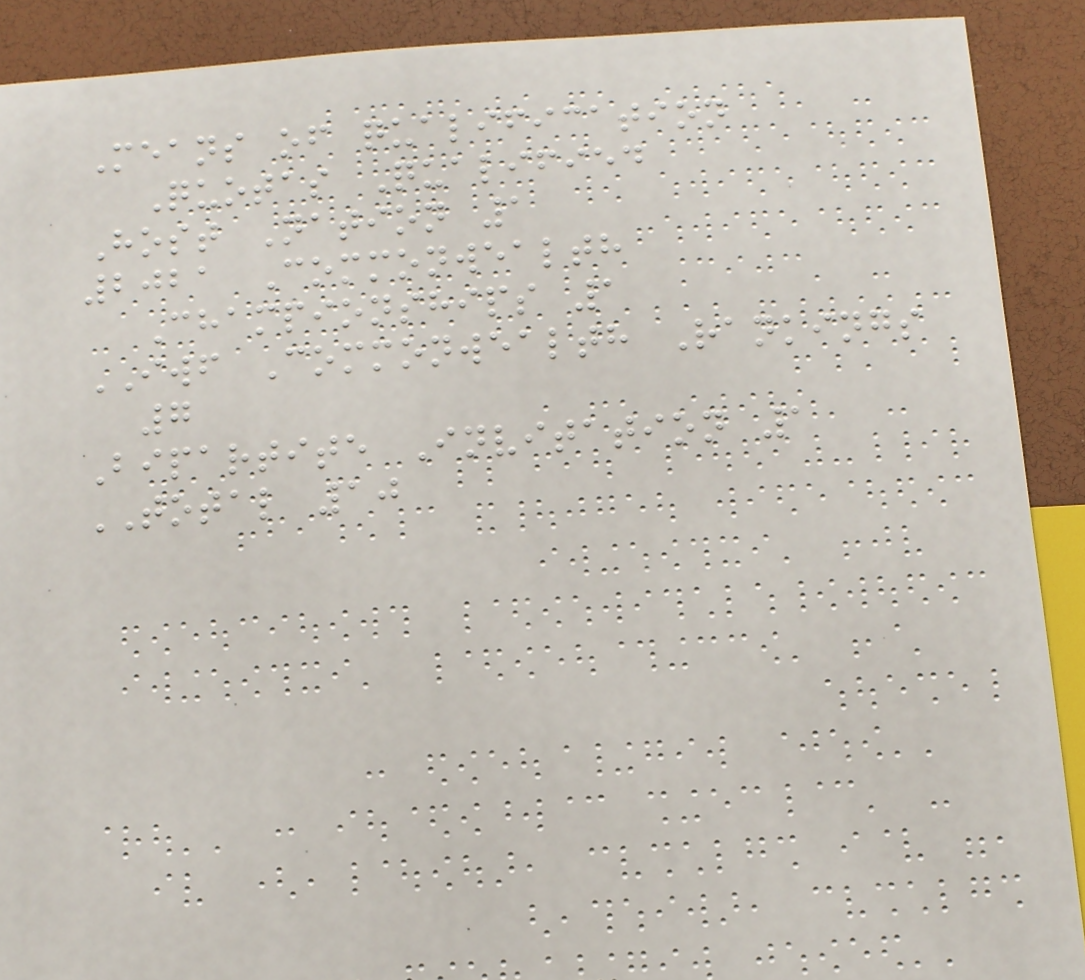Means of qualification
Quotas Qualified
Host Nation 1
2021 Commonwealth
Championships 1
IWF Commonwealth Rankings
7
Bipartite Invitation 1
TOTAL 10
